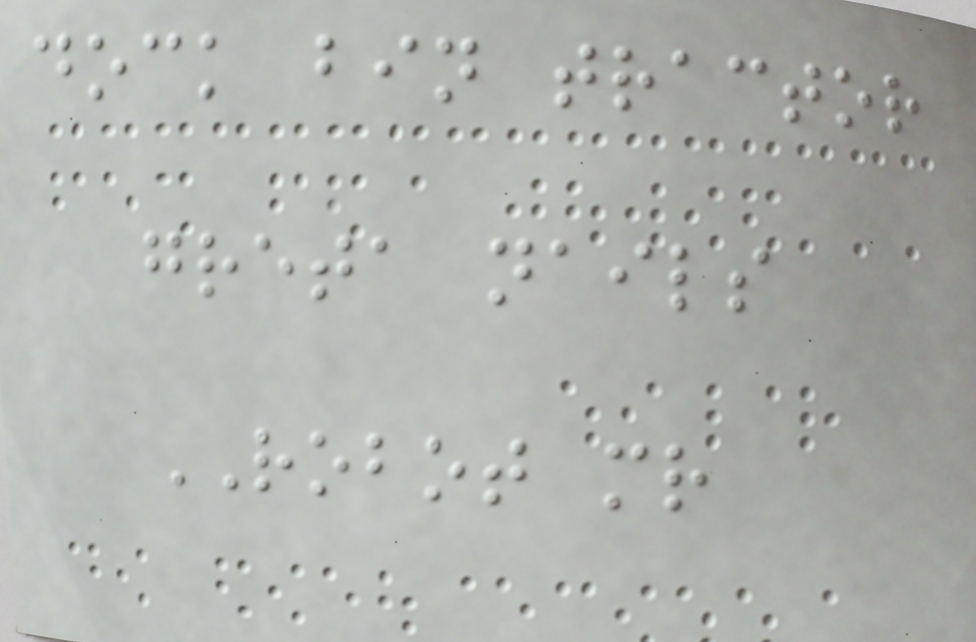dock bin tractor
greta nails
ROBOT mr
